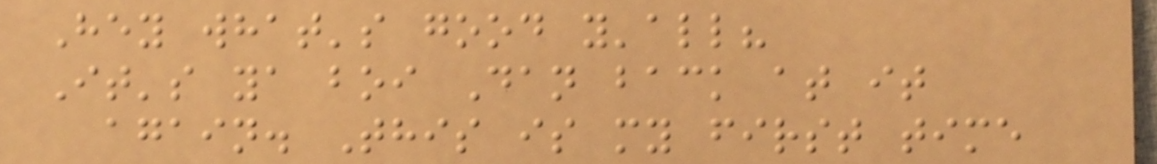Hey what's good y'all?
It's ya boi Dan back at it
again. This is my first time
